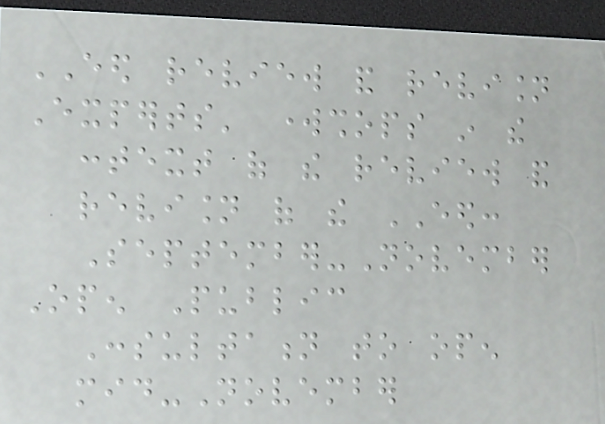EED review and revision
Experts' workshops in the
context of the review and
revision of the EED:
September-November
Open Public
Consultation to open
mid-November
